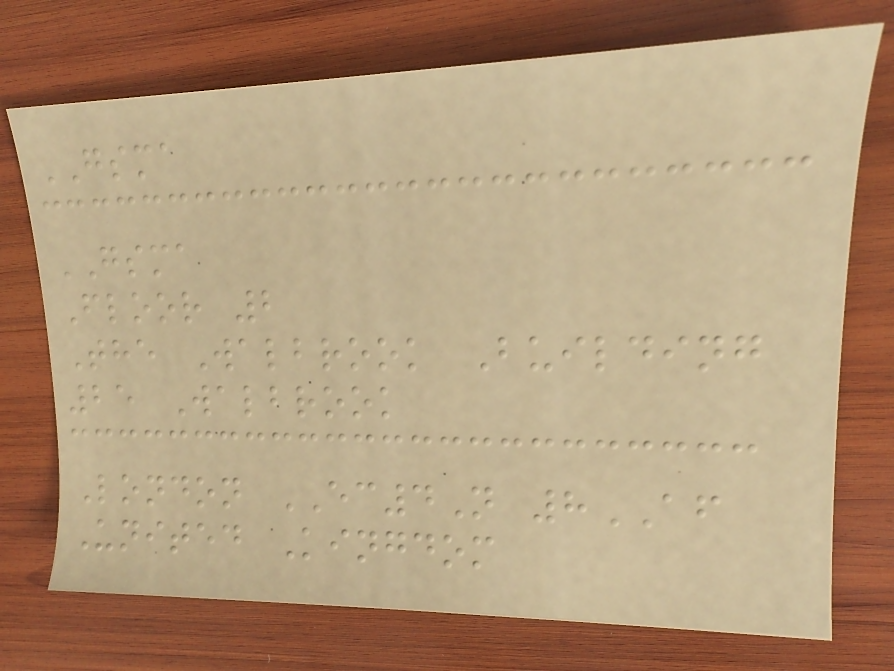GSMA
GSMA
Floor 2
The Walbrook Building
25 Walbrook
London EC4N 8AF
United Kingdom
